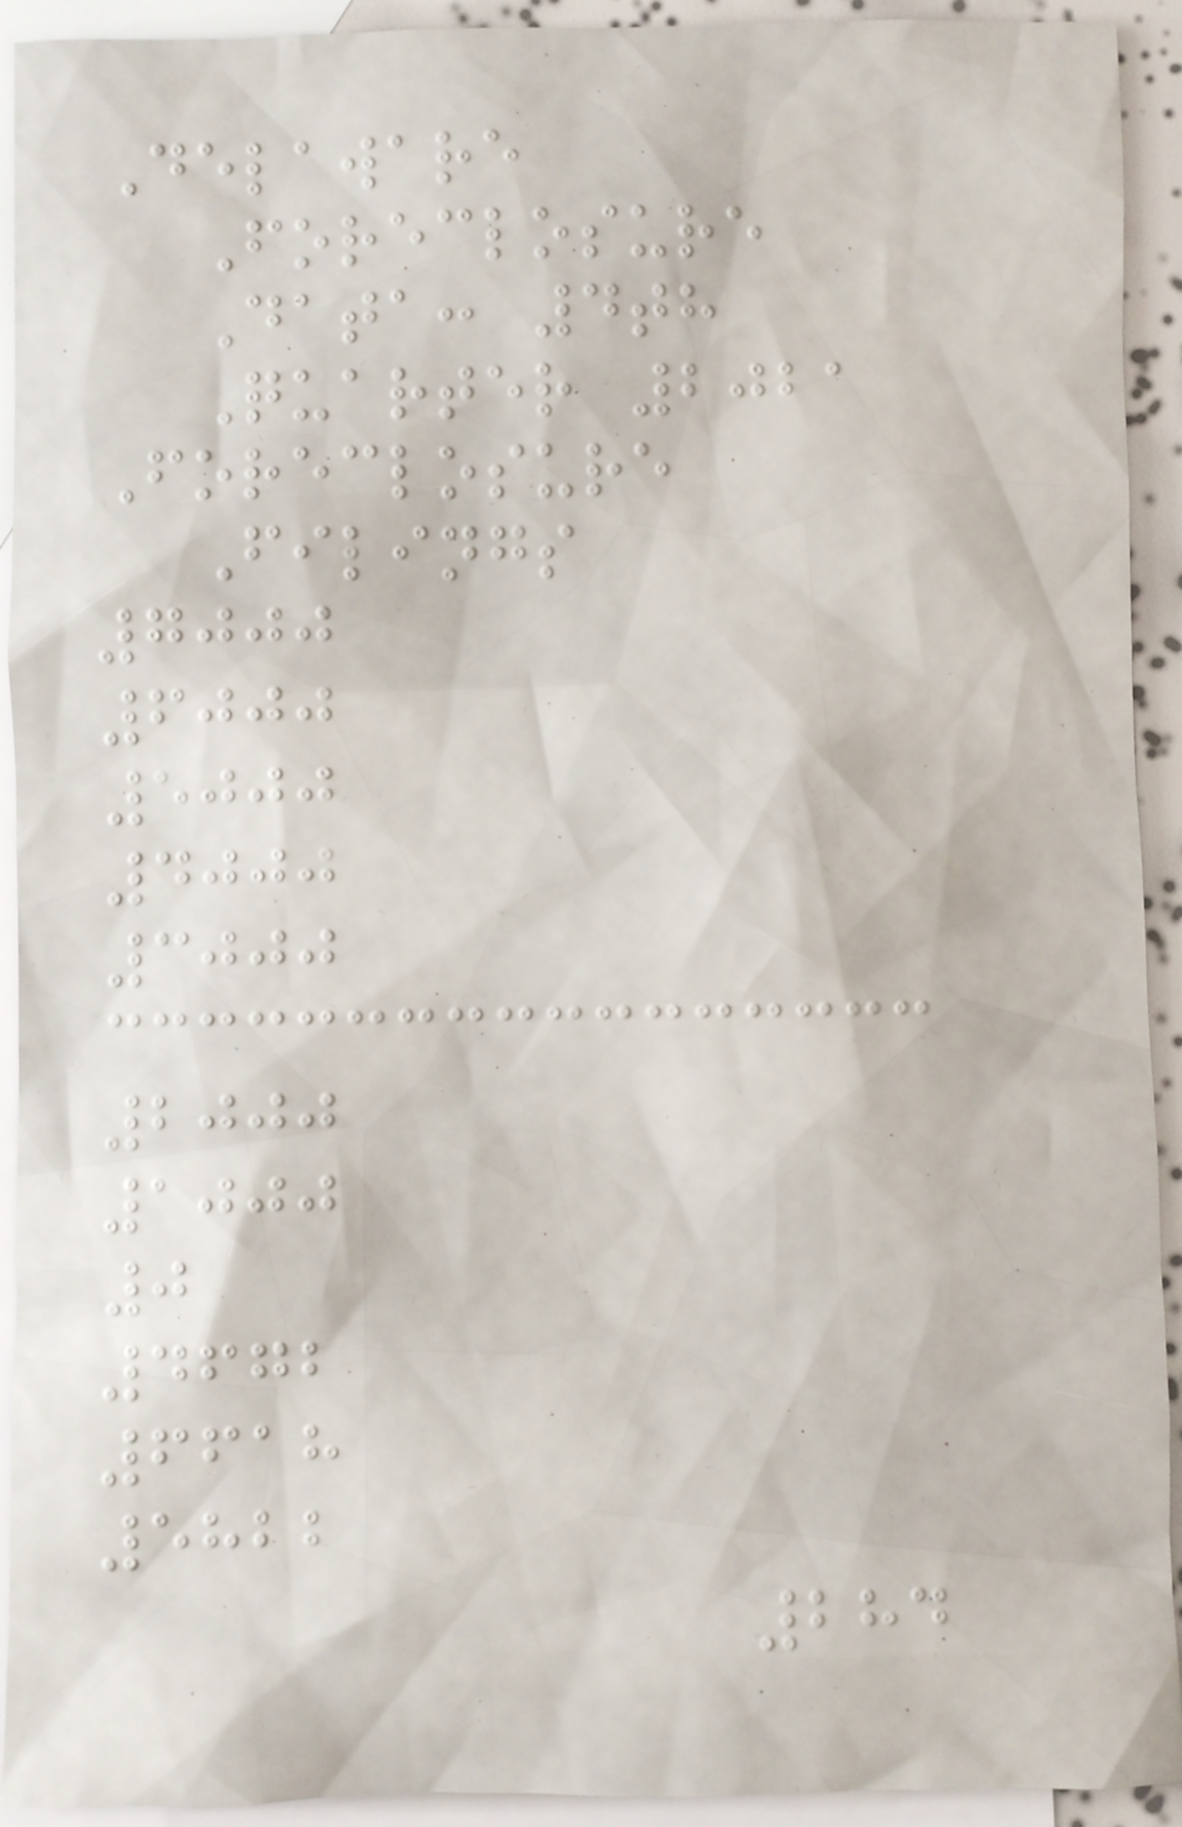Delaware
Foreclosure
Data: 4th
Quarter 2021
Foreclosure
Filings
7000
6000
5000
4000
3000
2000
1000
0
4672
6618
5822
284
